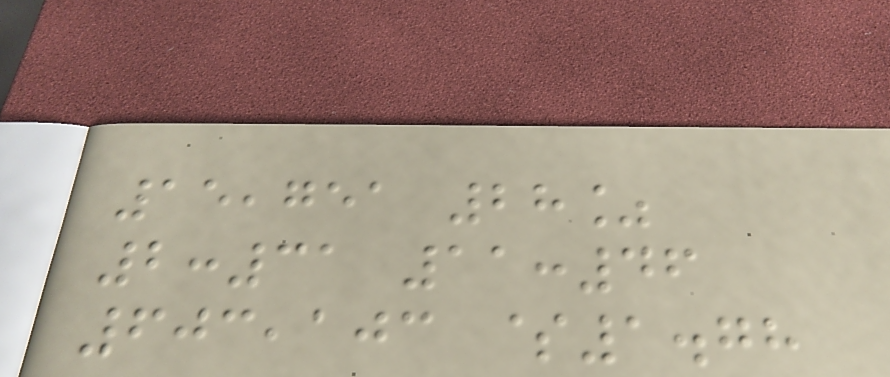15,751 28%
2:31 11:46
603,103 $1.78
